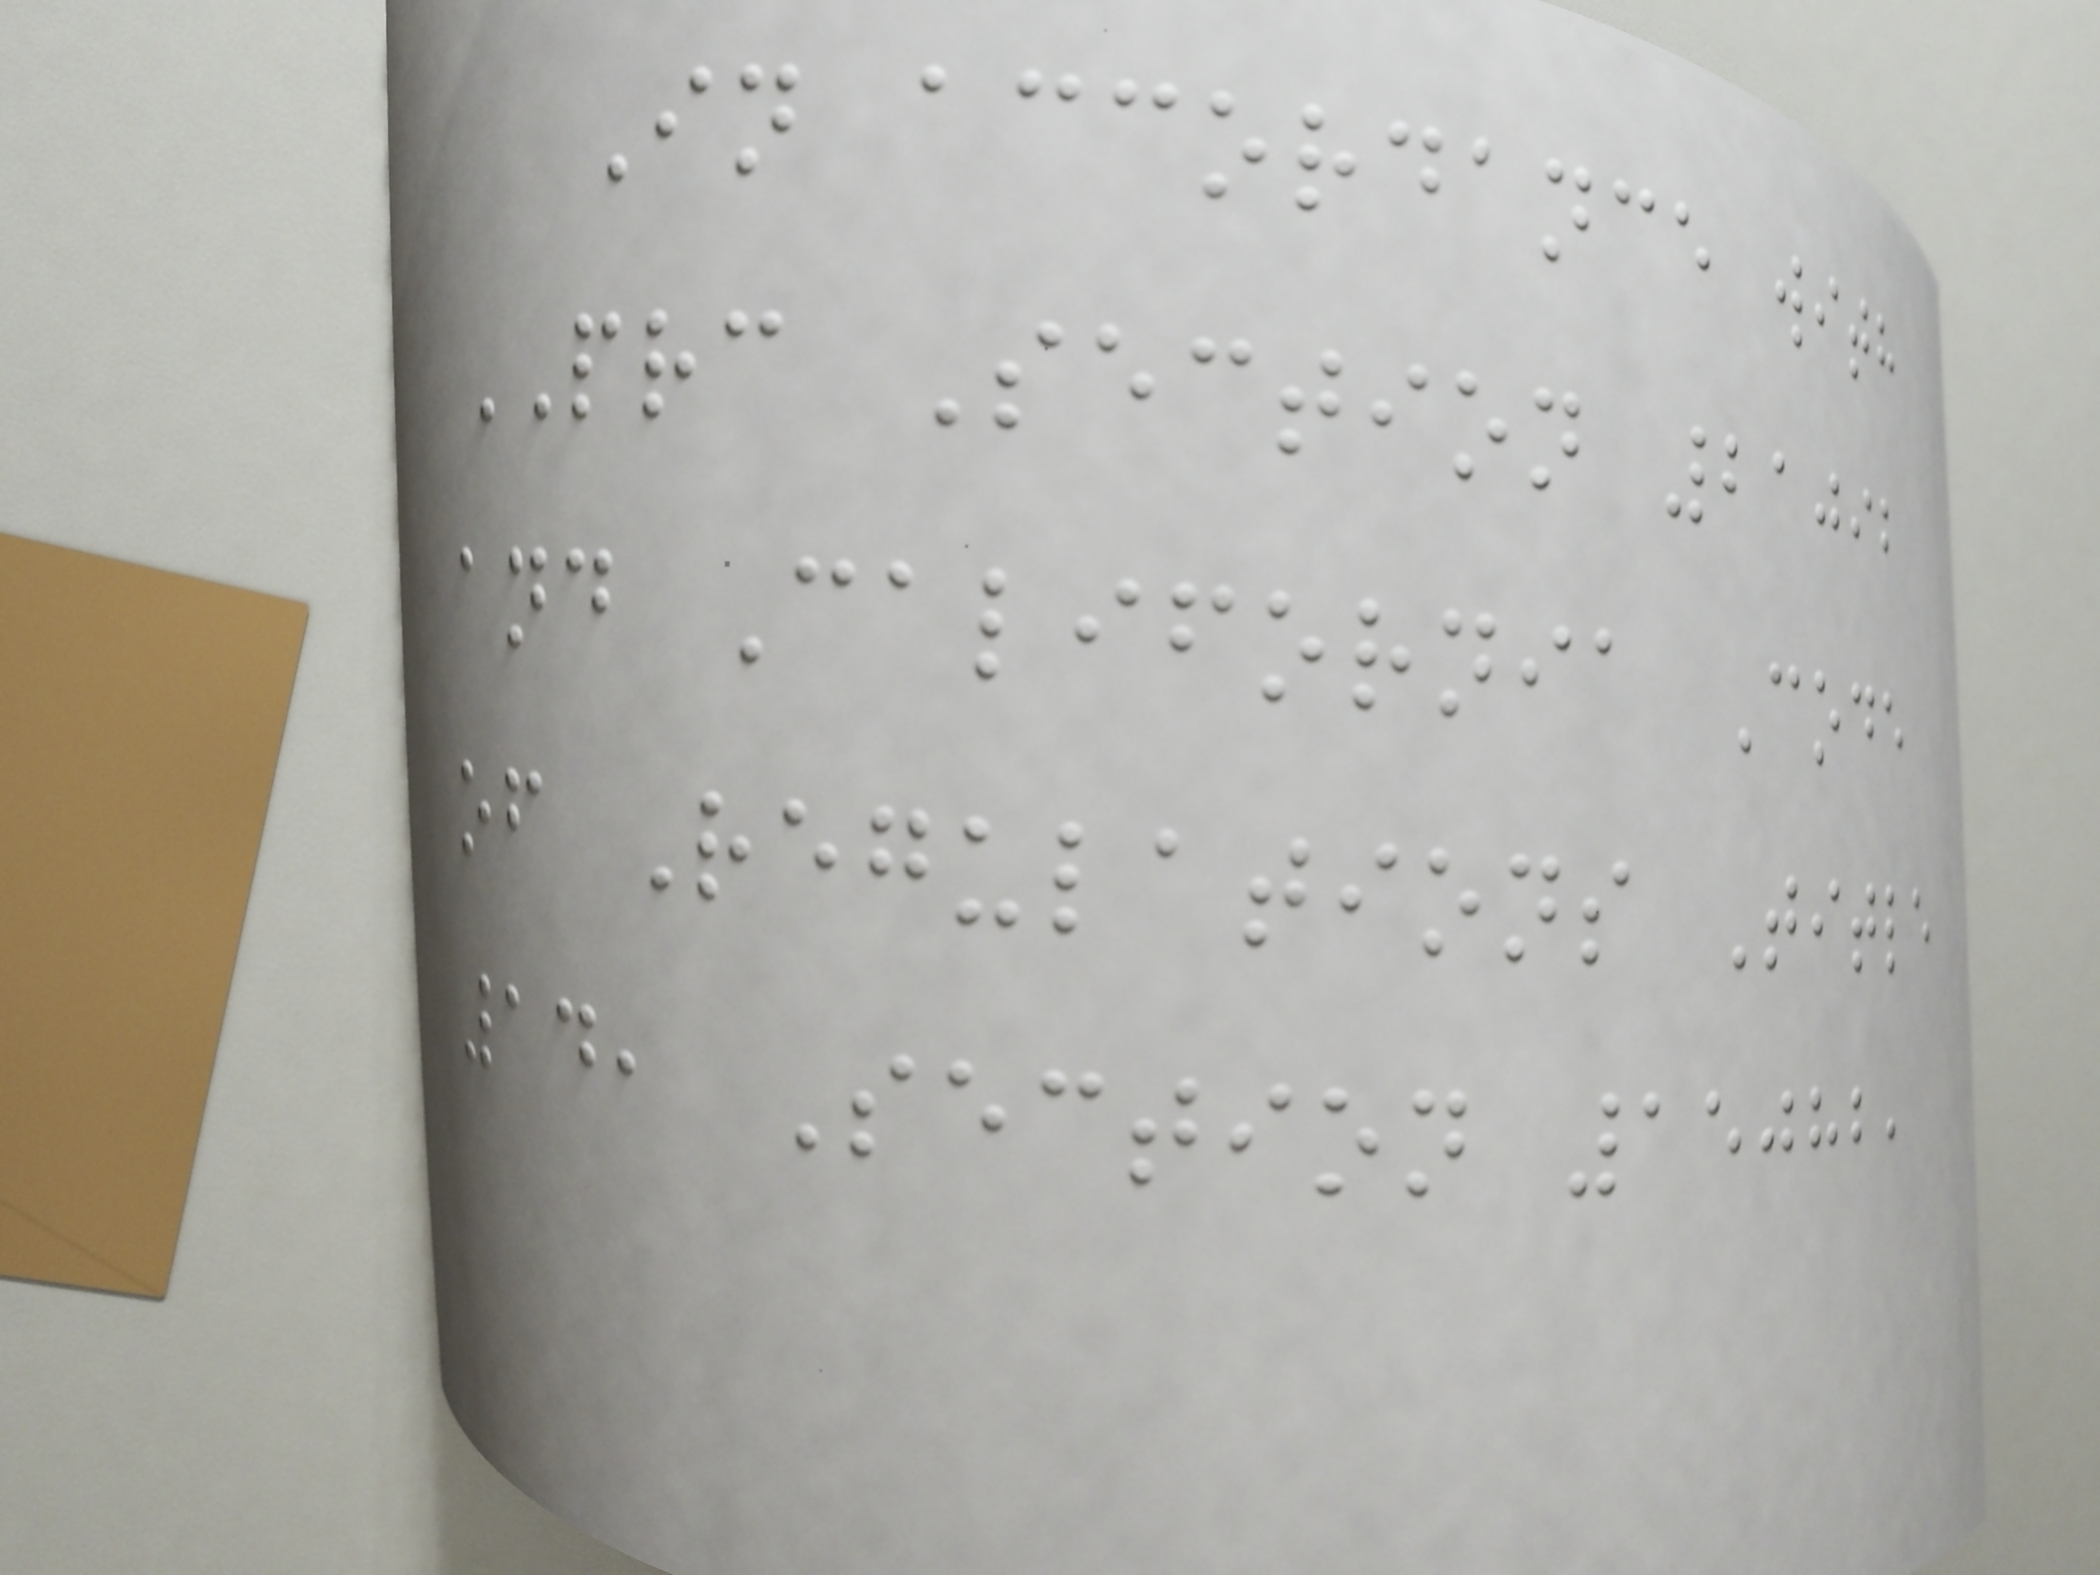In accordance with
PRC Section 21092
and California Code
of Regulations Title
14, Section 15082,
